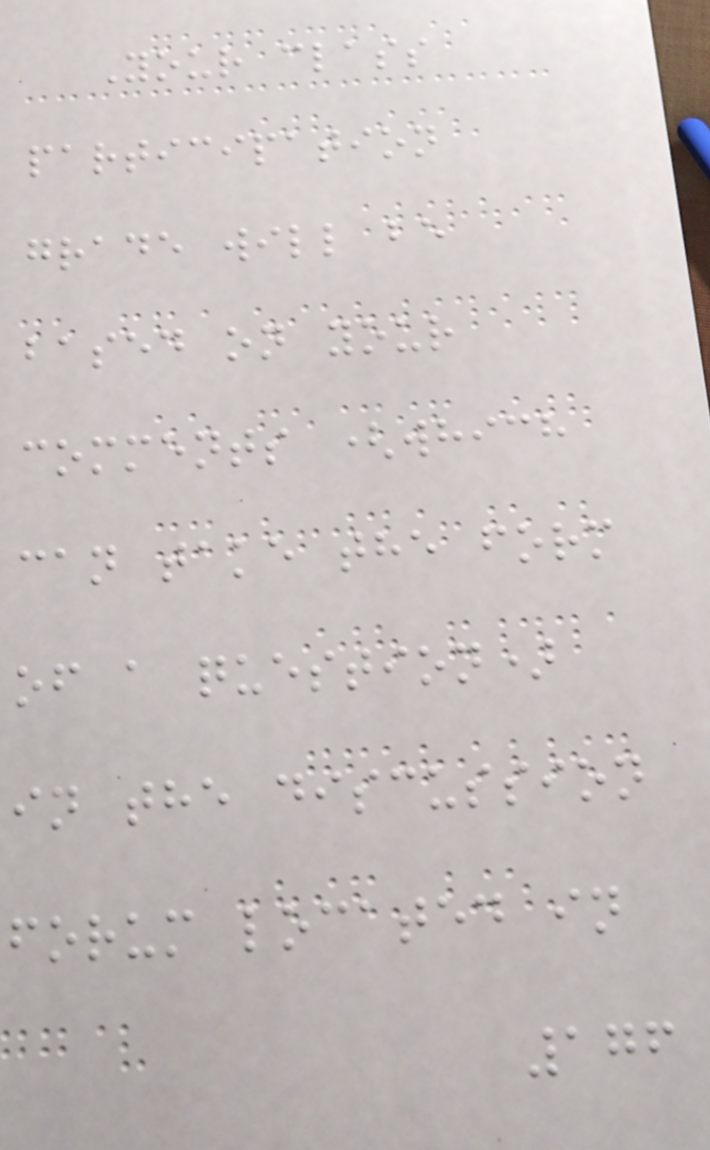Your class
participation
grade will be
based on your
comments (which
can take the form
of a question)
in the discussion
forum located in
176
